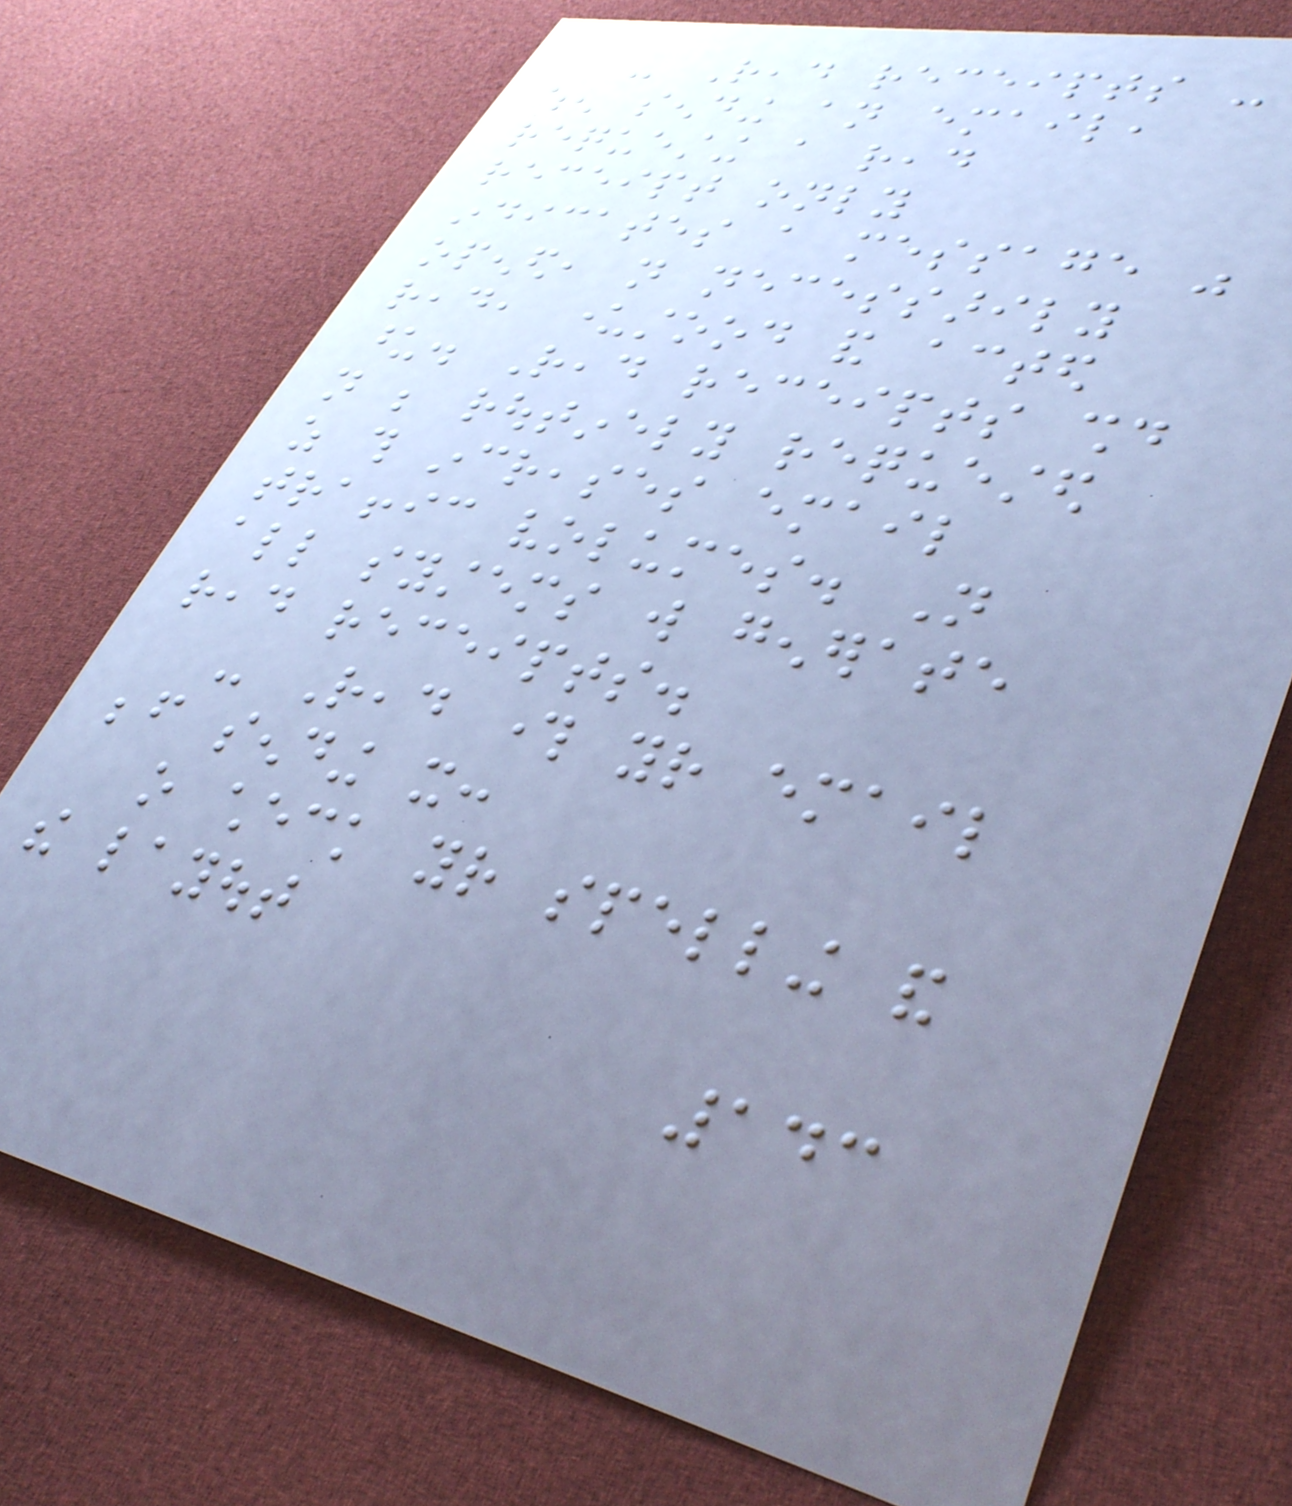- Read receipts -
when sending an email,
requesting a read
receipt only
indicates a message was
opened, not necessarily
read, understood and acted
upon. Read receipts should
not be routinely requested
as this increases email
traffic volumes. Not
all systems will generate
read receipts.
- Read through your email
before sending it:
o check your spelling and
the layout
143
